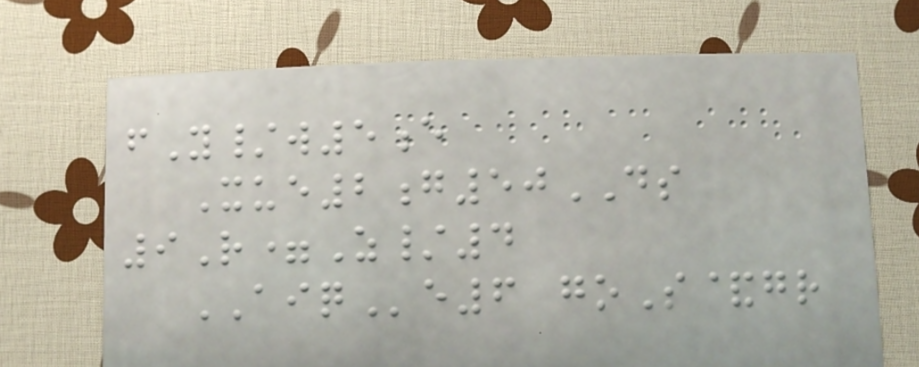fY/w5e
Xue2g50DS
9R=Z/4
AIQe6 goS&gr
